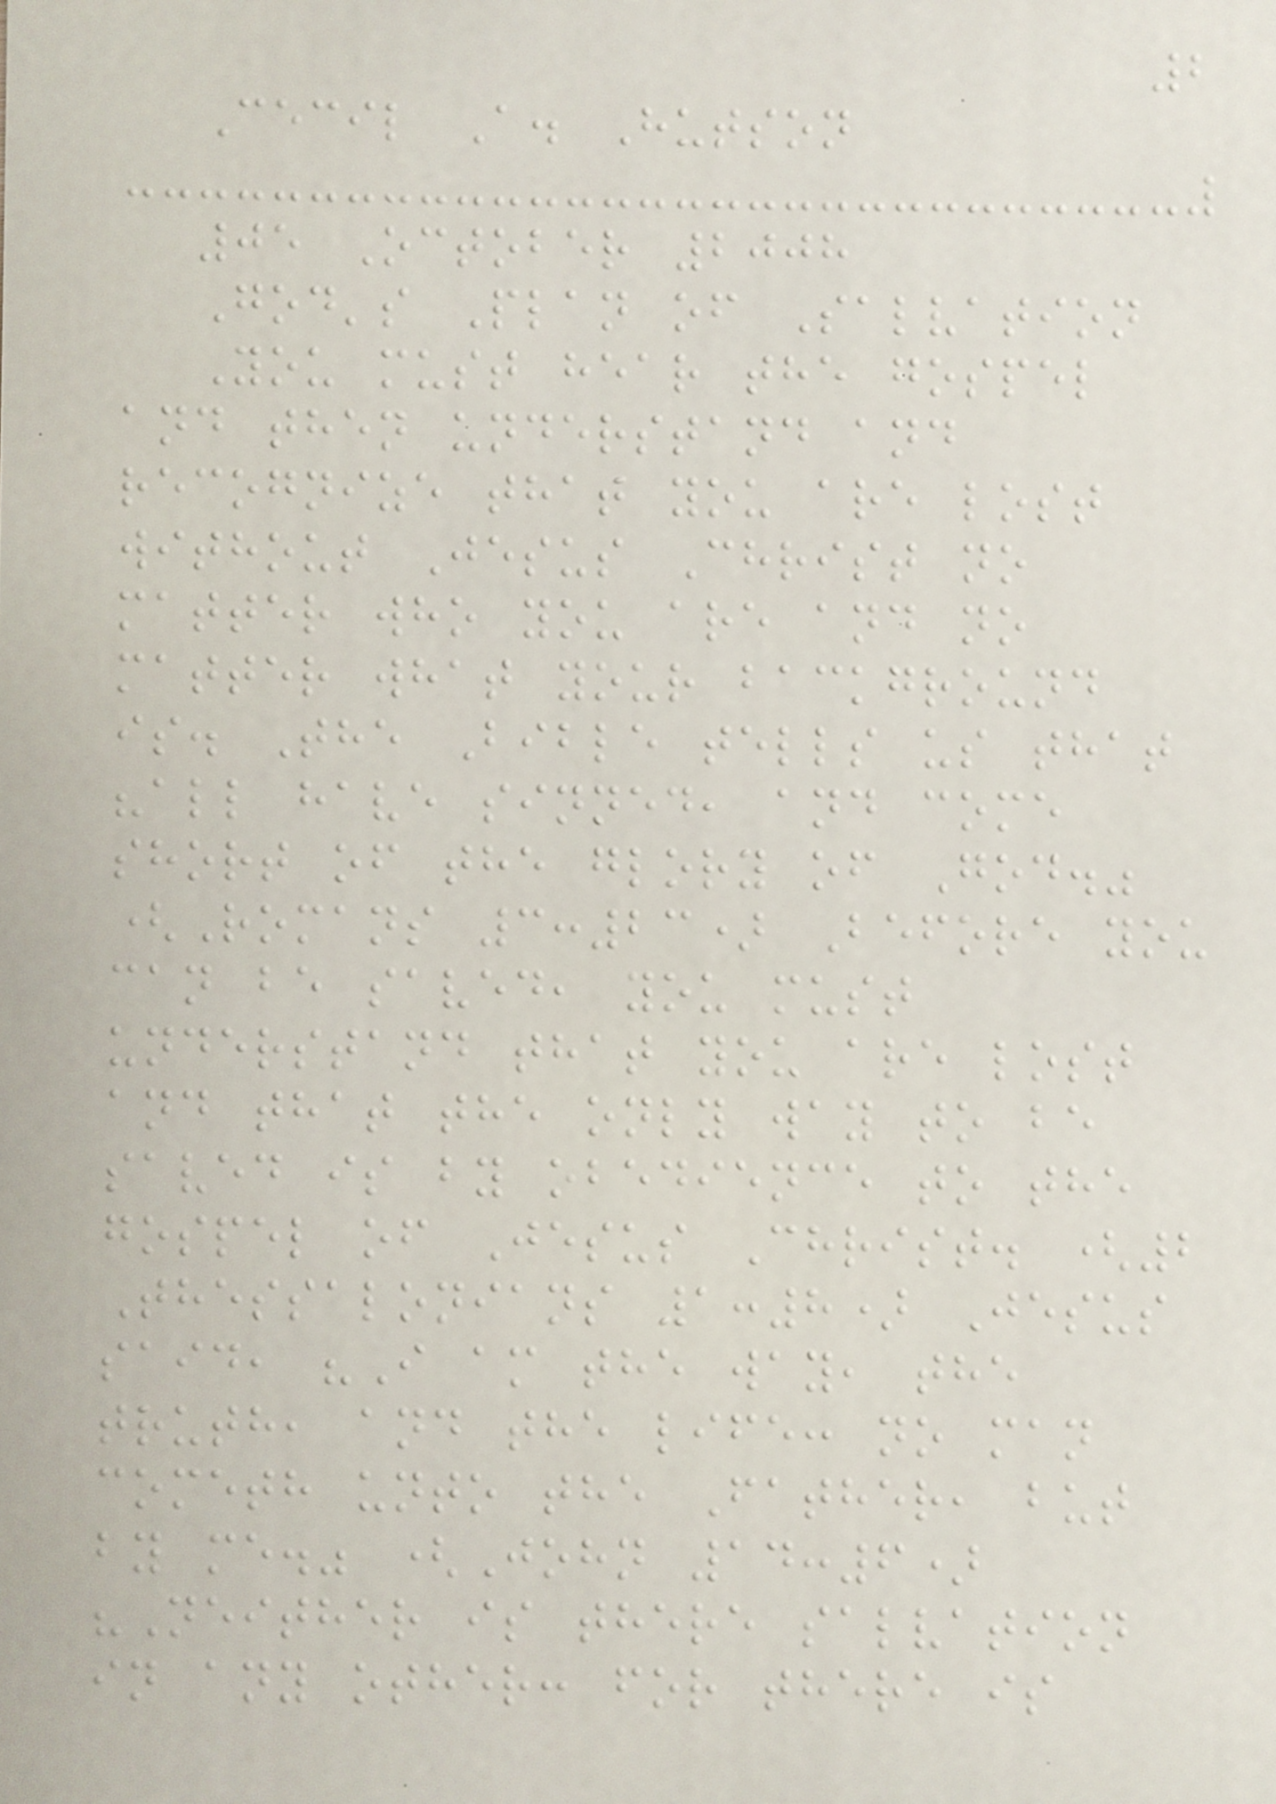2
Cecil A. Hutson
05 October 2008
God's Plan of Salvation
You must hear the gospel
and then understand and
recognize that you are lost
without Jesus Christ no
matter who you are and no
matter what your background
is. The Bible tells us that
"all have sinned, and come
short of the glory of God."
(Romans 3:23) Before you
can be saved, you must
understand that you are lost
and that the only way to be
saved is by obedience to the
gospel of Jesus Christ. (2
Thessalonians 1:8) Jesus
said, "I am the way, the
truth, and the life: no man
cometh unto the Father, but
by me." (John 14:6)
"Neither is there salvation
in any other: for there is
